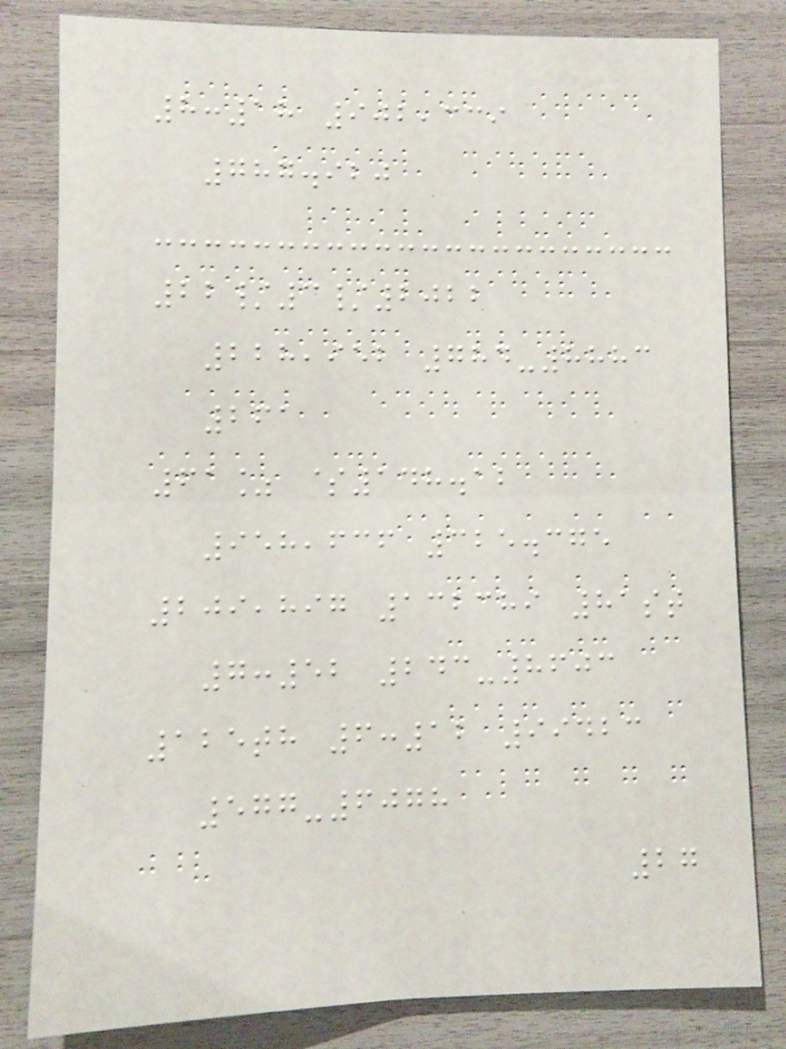8:18 902,339
787.920
22/3/2022
228,952 784-8883
261
61% $148.12
958,636 325.375
209,897 132389 81st
7:52 243-8603
125th 6:12 99423
577-6078
27
